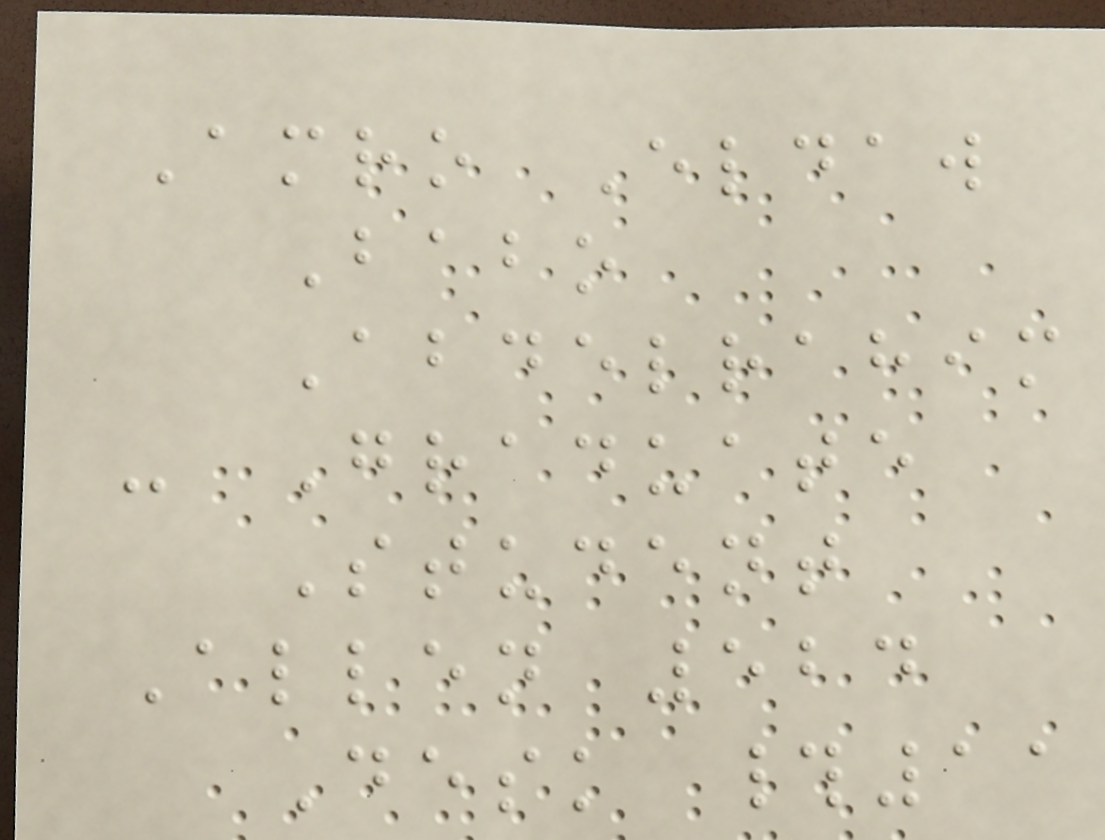Amro Eldaw
Babo
Abdelrahim
- Graduate
Student
Allen 524
Desk #11
